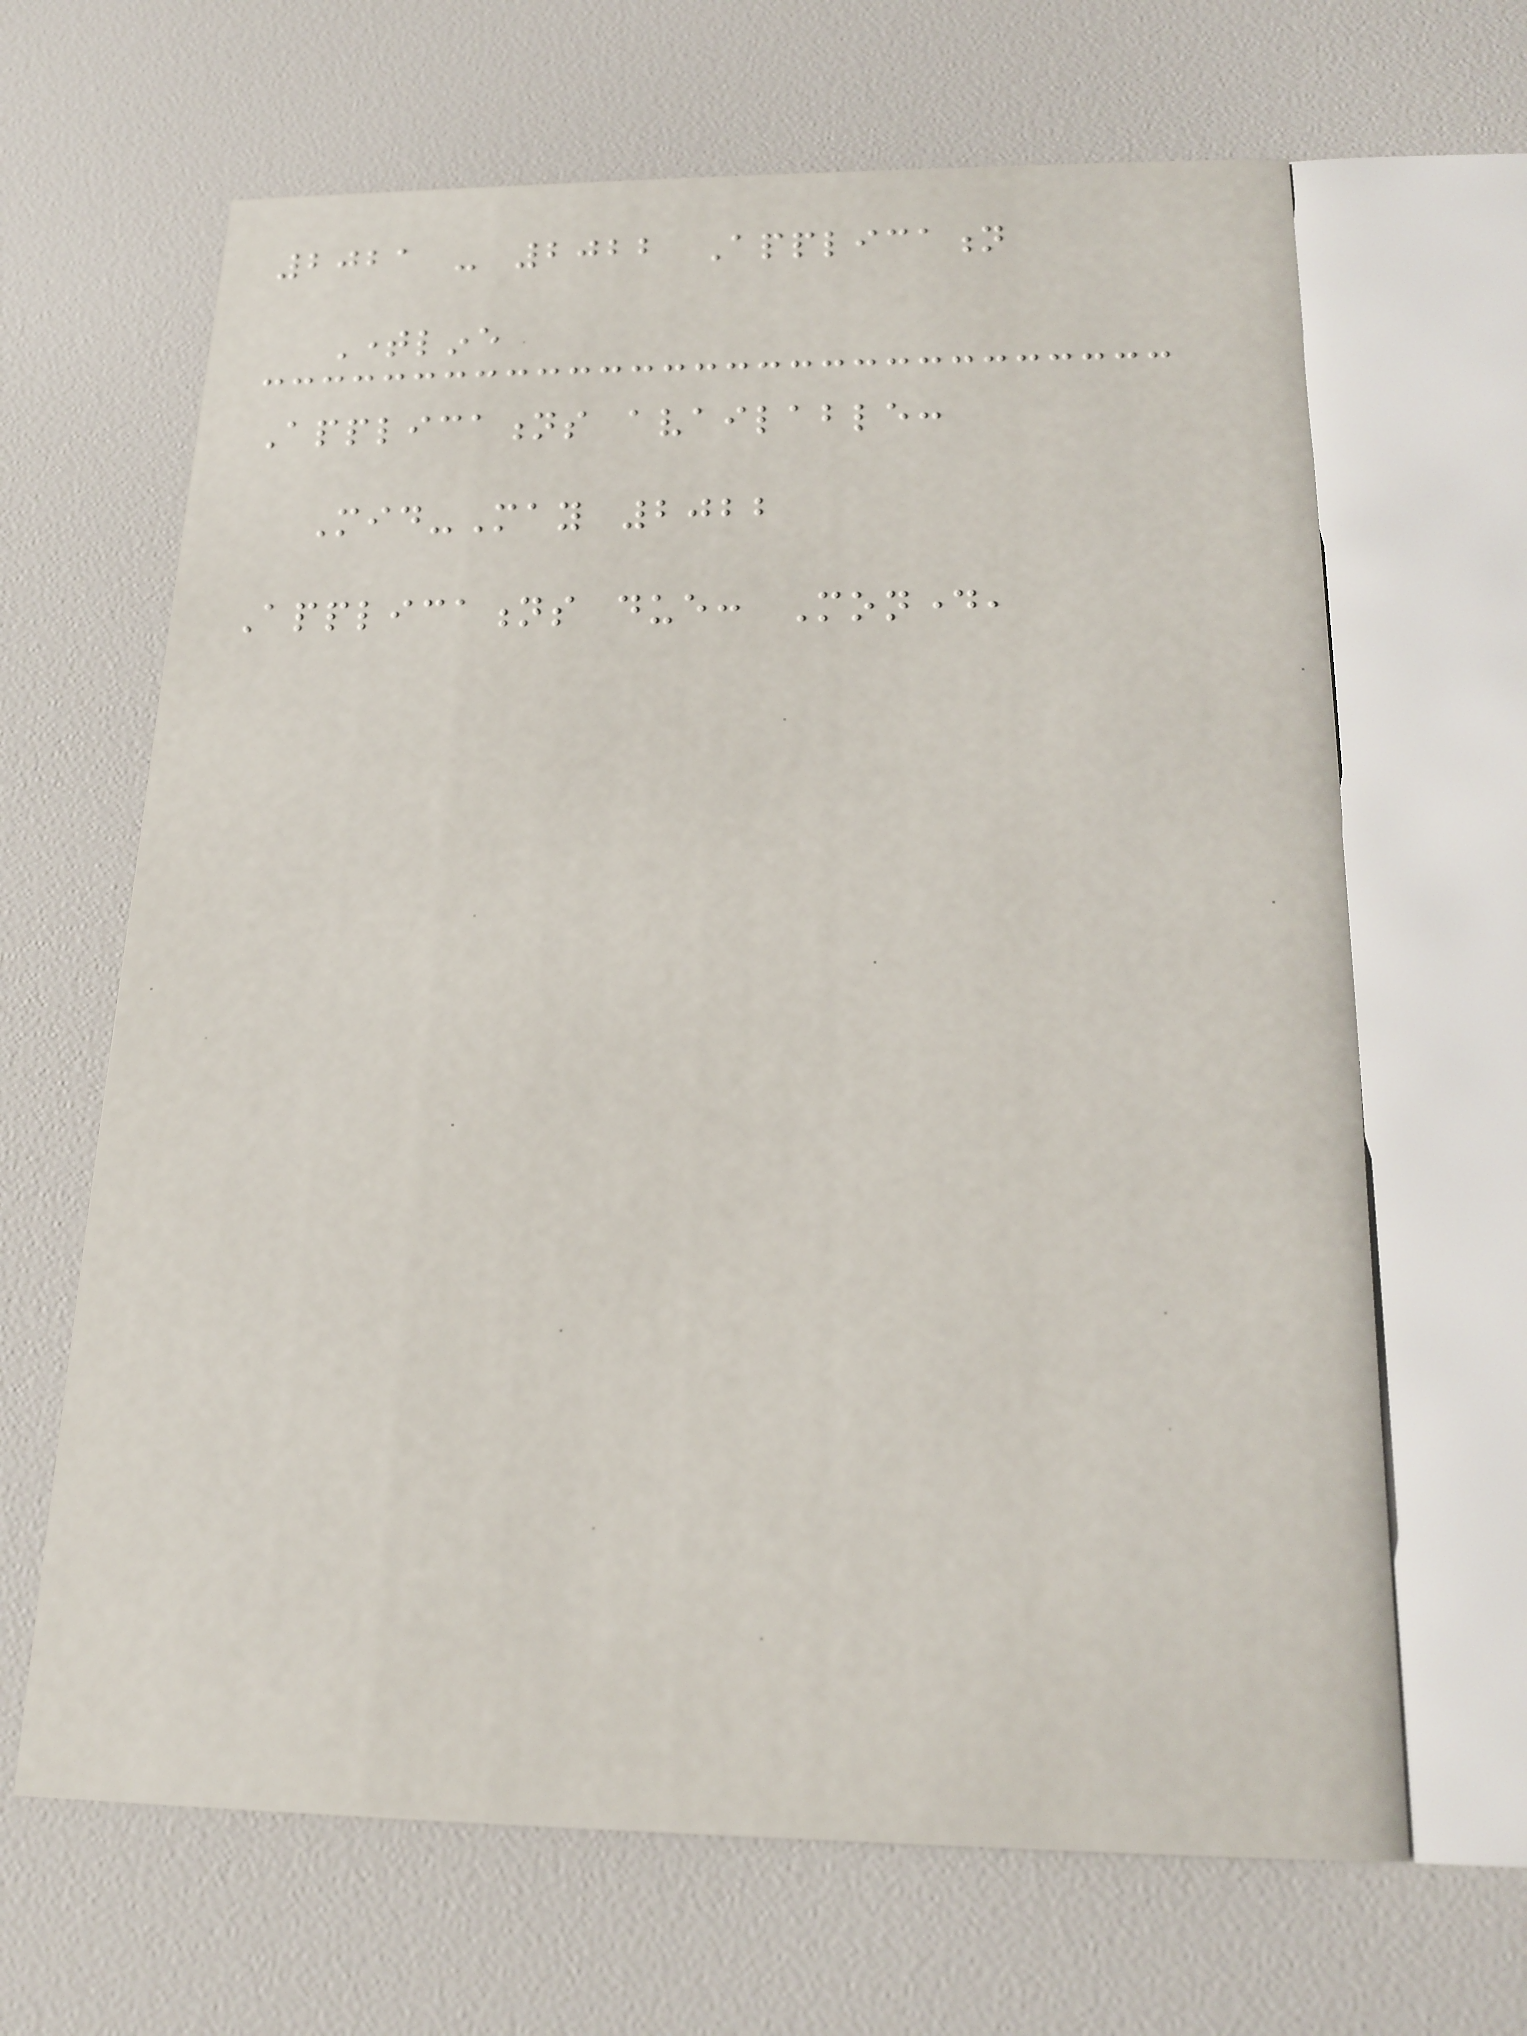2021 - 2022 Application
Timeline
Applications available:
Mid-May 2022
Applications due: Monday,
